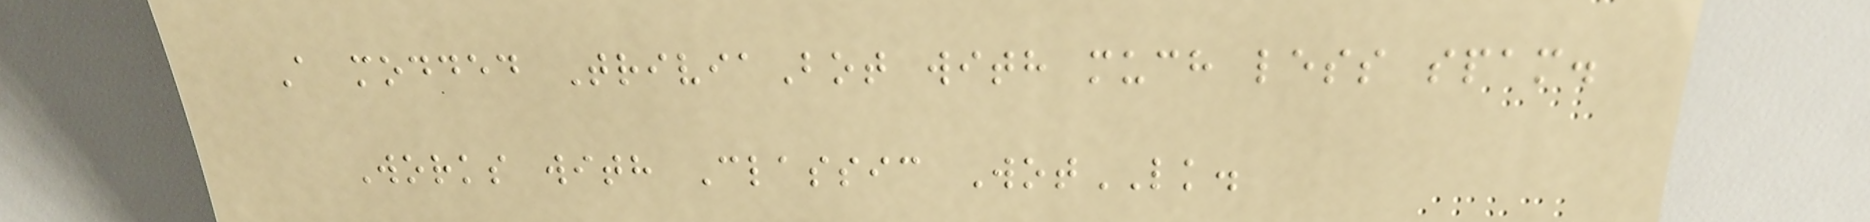A modded TriviaBot with much less spam.
Works with Classic WotLK.
